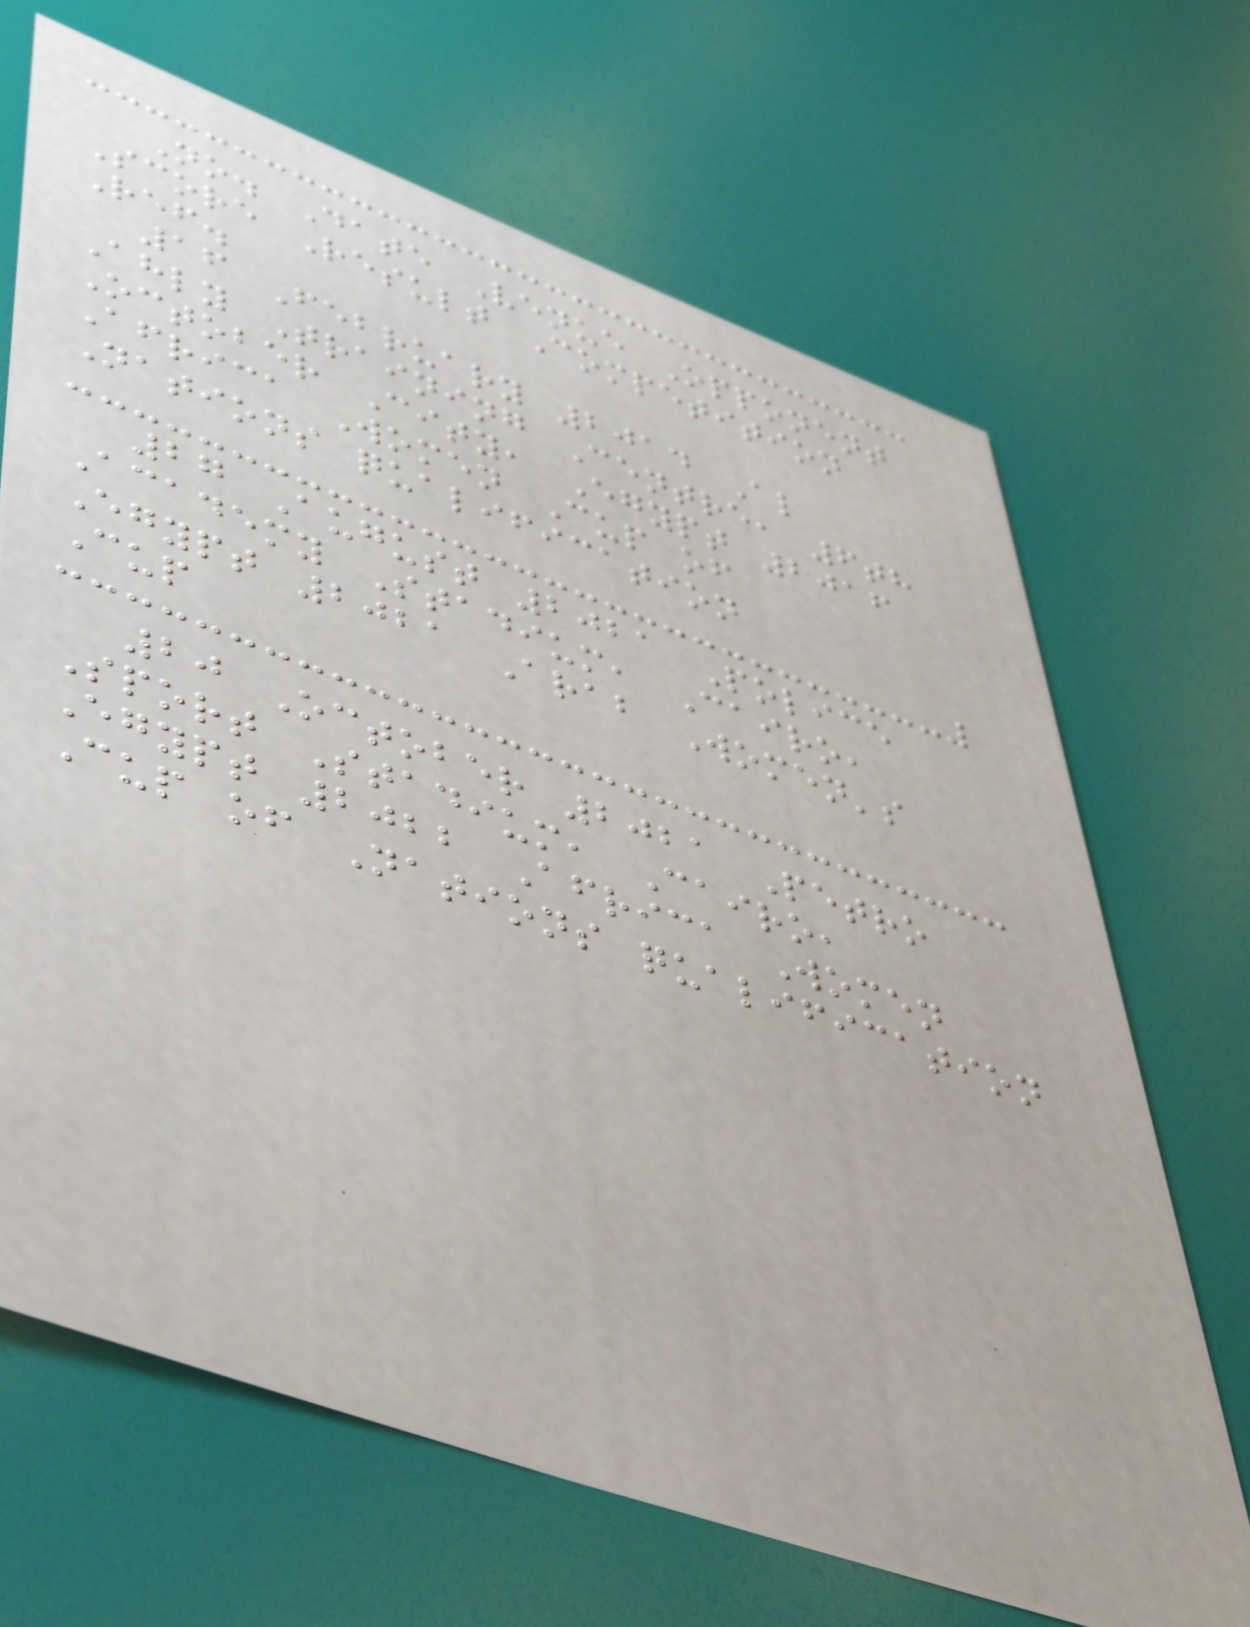No. Date Venue Opponent
Score Result Competition
Ref.
16 February 2014 Al
Ahly Training Centre, 6th
October City, Egypt 2016
Africa Women Cup of
Nations qualification
27 August 2021 Police
Academy Stadium, Cairo,
Egypt 2021 Arab Women's
Cup
20 October 2021 Petro
Sport Stadium, Cairo,
Egypt 2022 Africa Women
Cup of Nations qualification
